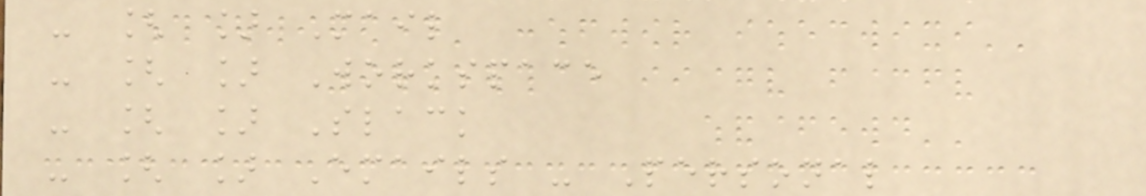- [ ] Mail
- [ ] Workspace
- [ ] Slack
- [ ] Emails - Personal
